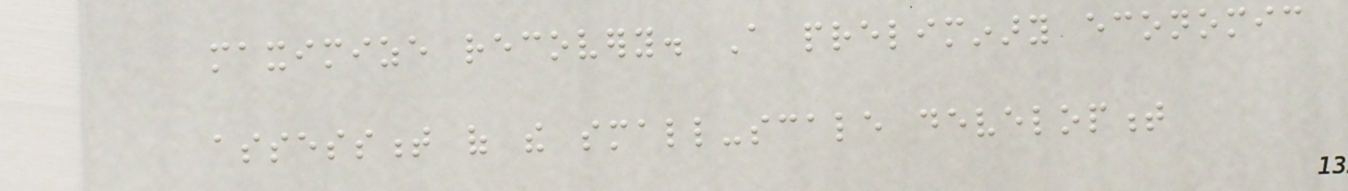maximize recovery. A preliminary economic
assessment of the small-scale development
